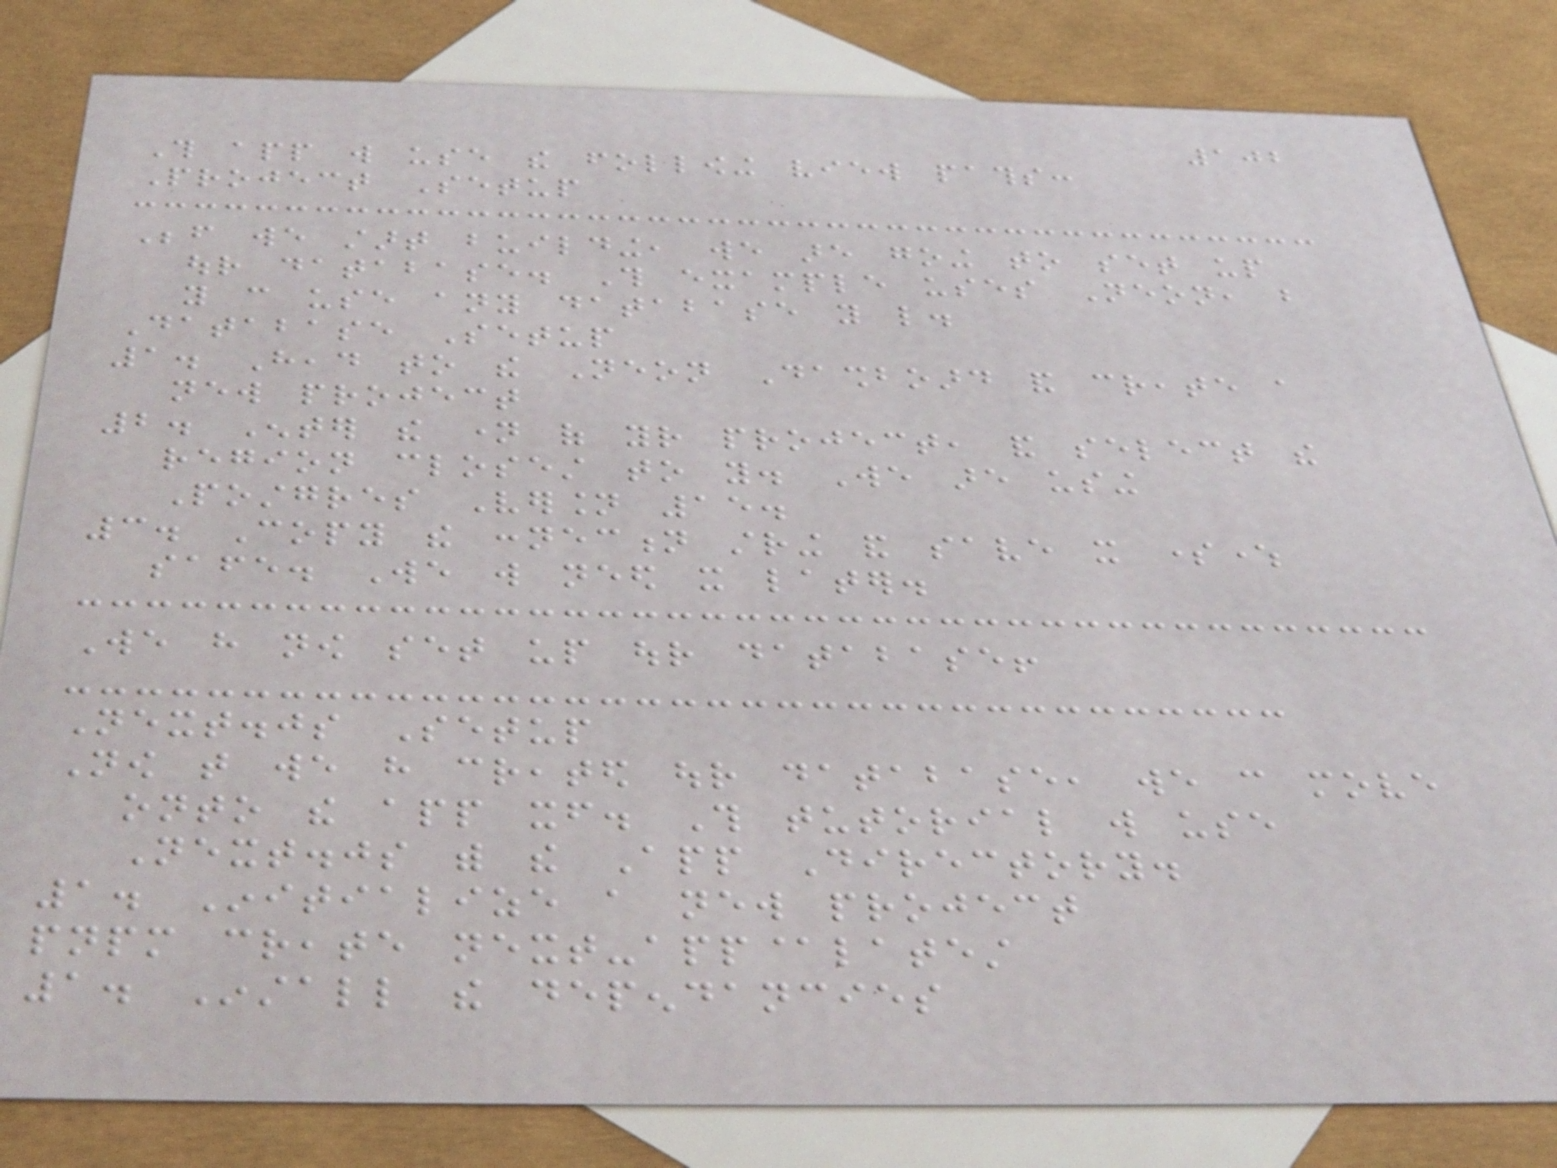102
This app will use the following view paths:
Project Setup
Before we start building, we are going to set up
our database. This example uses Neon, but
you can use any database you like.
Database Setup
1. Head to the Neon Dashboard and create a
new project
2. Enter the name of your project, and select the
region closest to you. We are using
Postgres Version 15.
3. Copy the connection string and save it somewhere
safe. We will need it later.
We have now set up our database!
Next.js Setup
Now that we have created our database, we can move
onto the app itself. This tutorial will use
Next.js with the App Directory.
1. Initialize a new project
pnpm create next-app@latest
1. Install the dependancies
